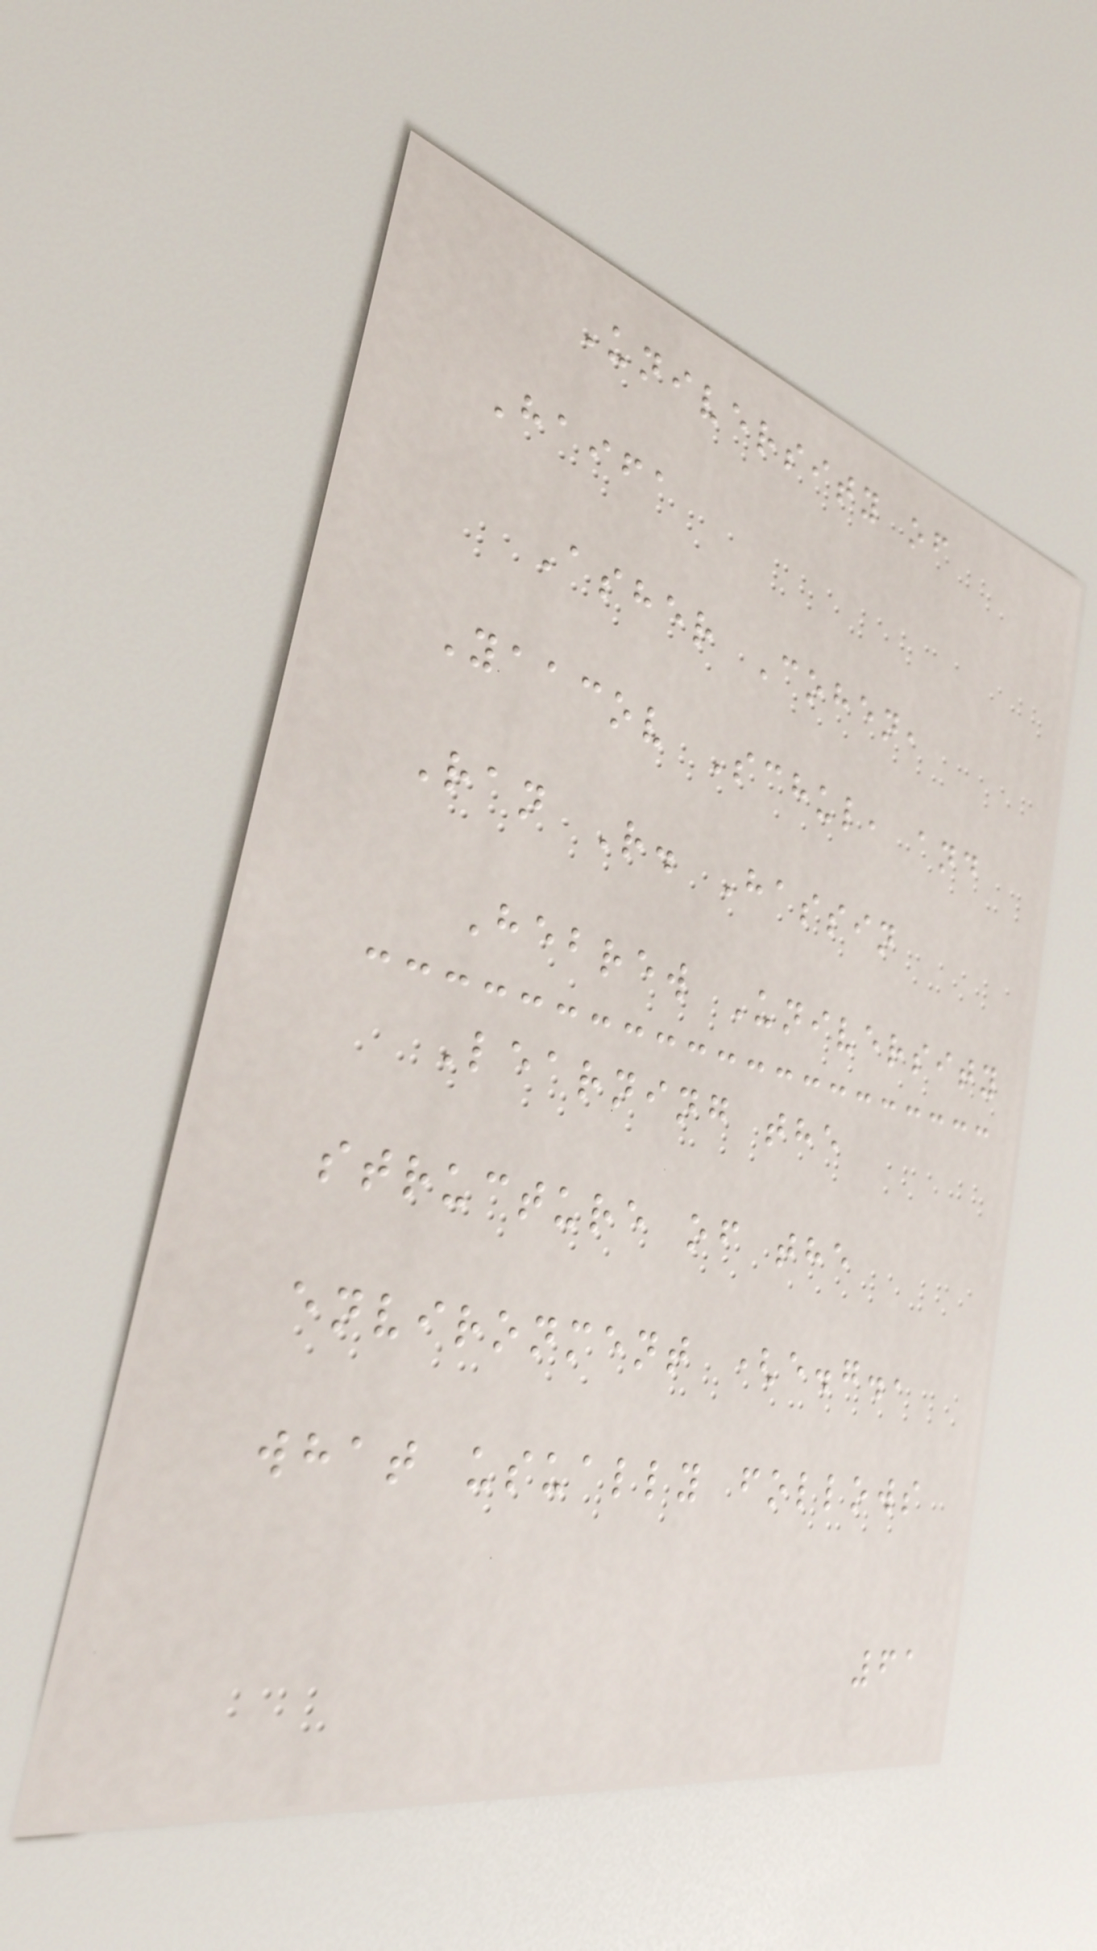University of
Haifa
Asher Cohen,
Yaacov Schul, and
Ran R. Hassin
Hebrew University
Learning the
structure of the
environment (e.g.,
what usually follows
61
